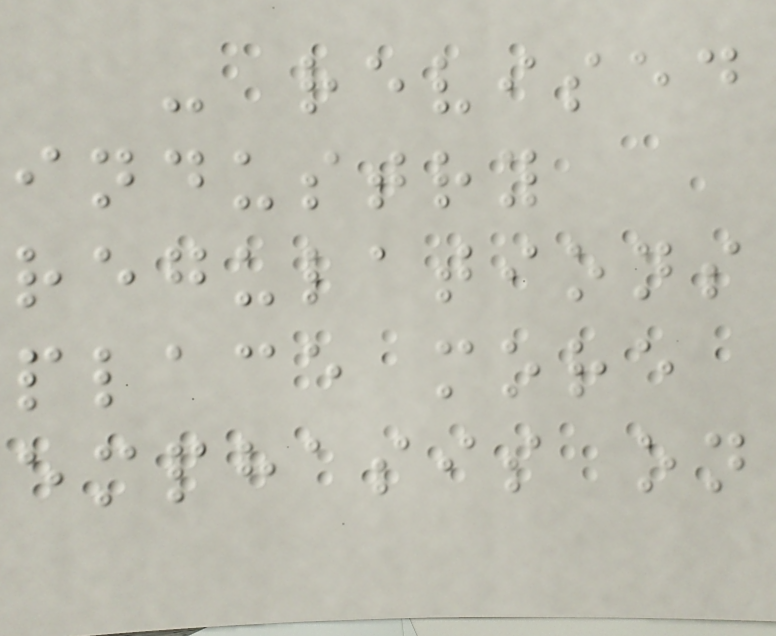- revised
industry
regulations
place more
emphasis on
